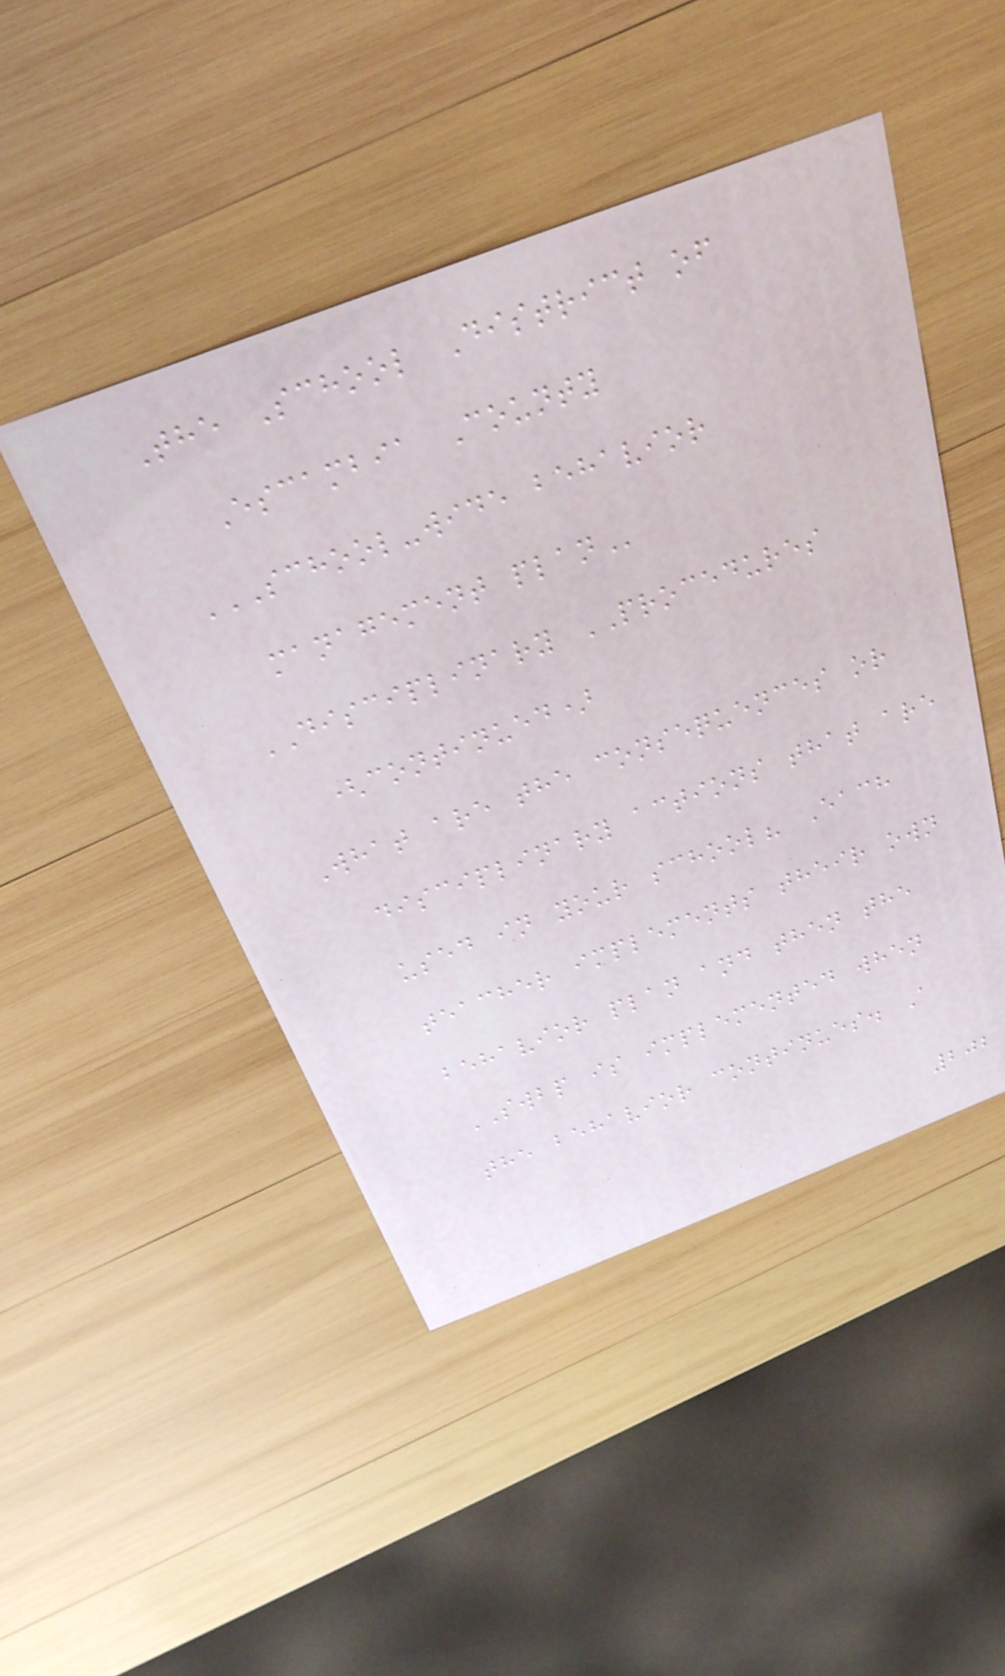The School District of
Escambia County
SCHOOL-WIDE BEHAVIOR
MANAGEMENT PLAN
DISCIPLINARY PROCEDURES
(continued)
What are the consequences or
disciplinary actions that are
used in your school? Each
teacher implements their own
behavior plan and then the
SWBP is implemented when
the behavior continues. A
202
